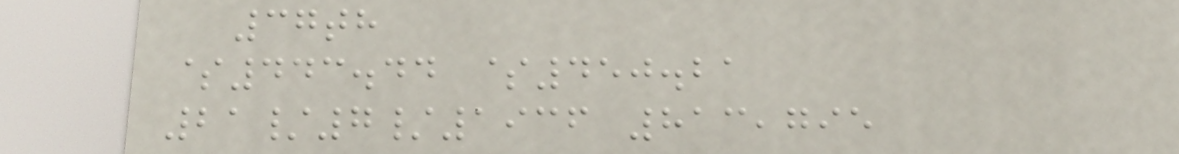37th
$443.44 $450.21
21/7/1936 813,795
